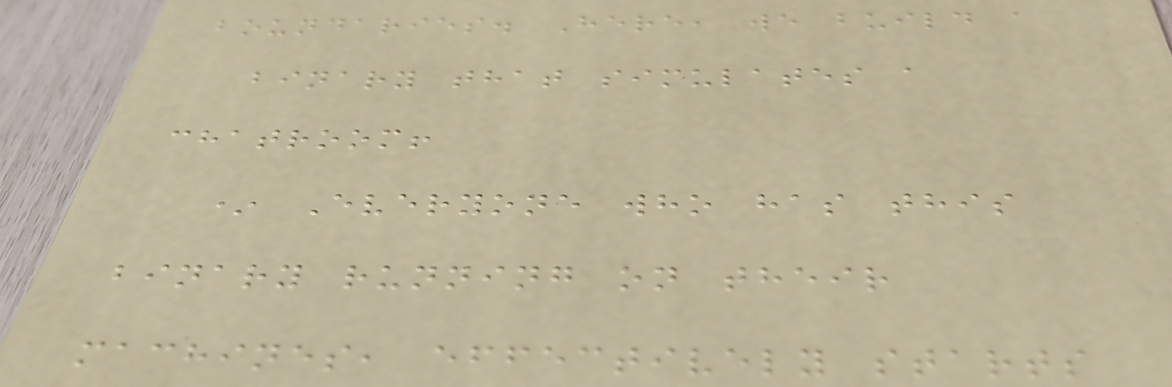boundaries. Here, we build a
binary that simulates a
chatroom!
* Everyone who has this
binary running on their
machines, effectively starts
